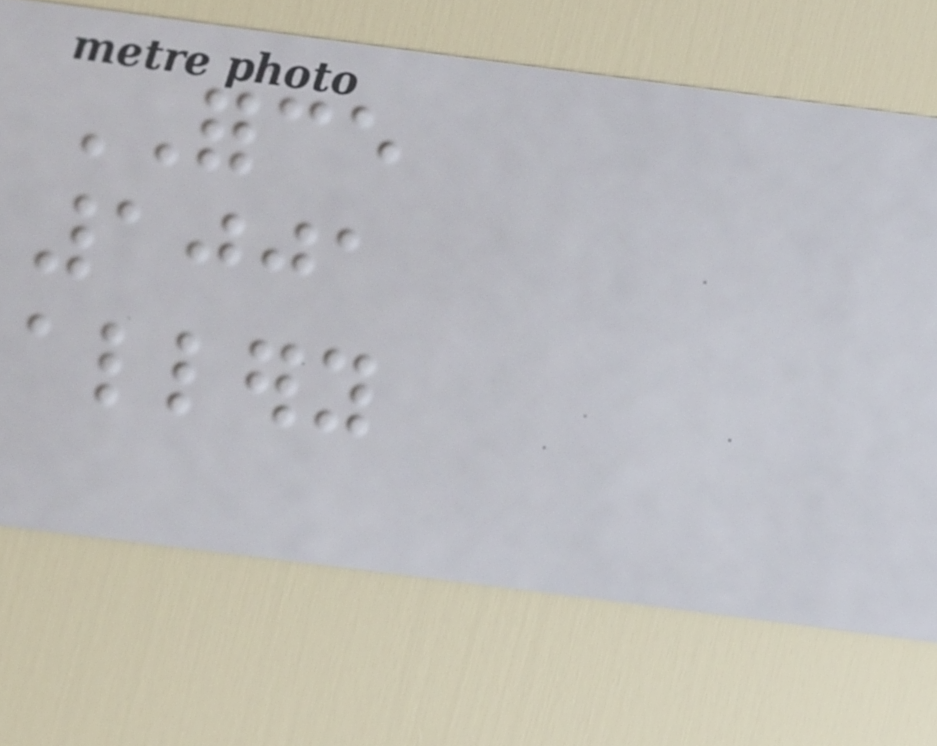FORCE
1001
allery
